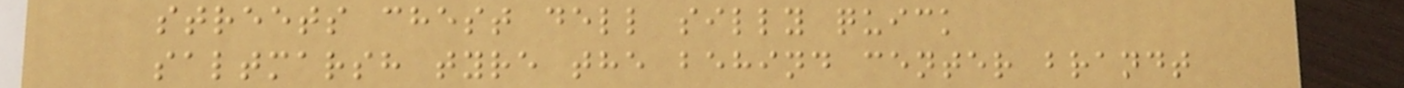streets chest dell silly quick
saltmarsh tyre the behind center brandt
